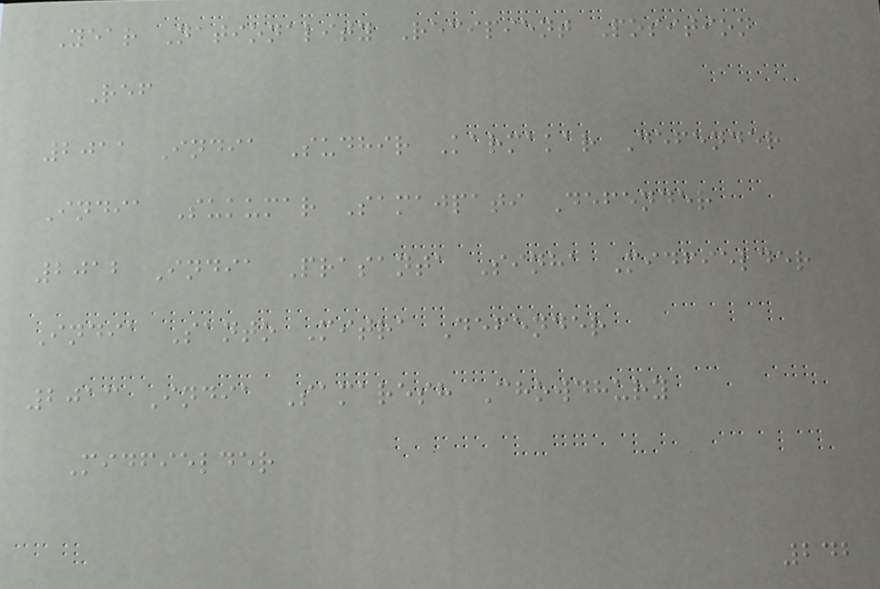Year Nationality Recipient Position
Ref
2011 India Sudhir Karmakar Defender
India Sukumar Samajpati Defender
2012 India Prasanta Sinha Midfielder
India Santo Mitra Defender
2013 India Samaresh Chowdhury
Midfielder
242
